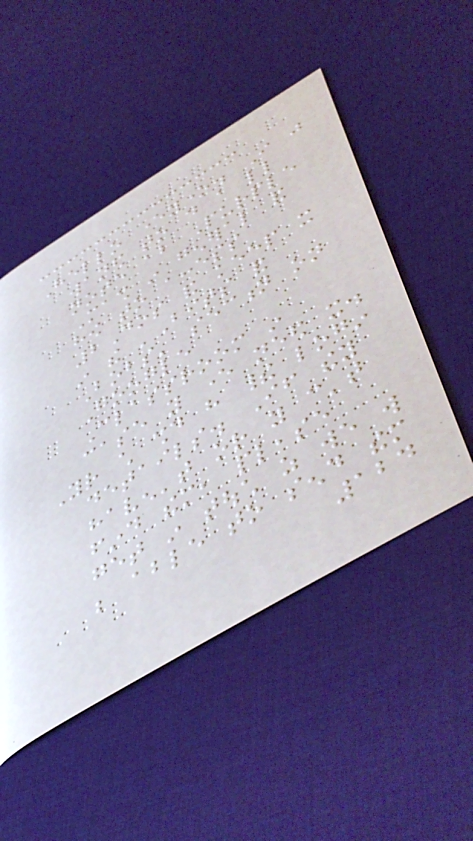Hello everyone. I just
waned to do a little
note about Purple
Mash in general and
how to access
2Dos and keep it
in the 'Bits and
Bobs' section on
Google
Classroom in
case you ever need it.
Your child should have their login
details. If they
haven't or you can't
find them, please
get in touch as we will
be able to send them
124
